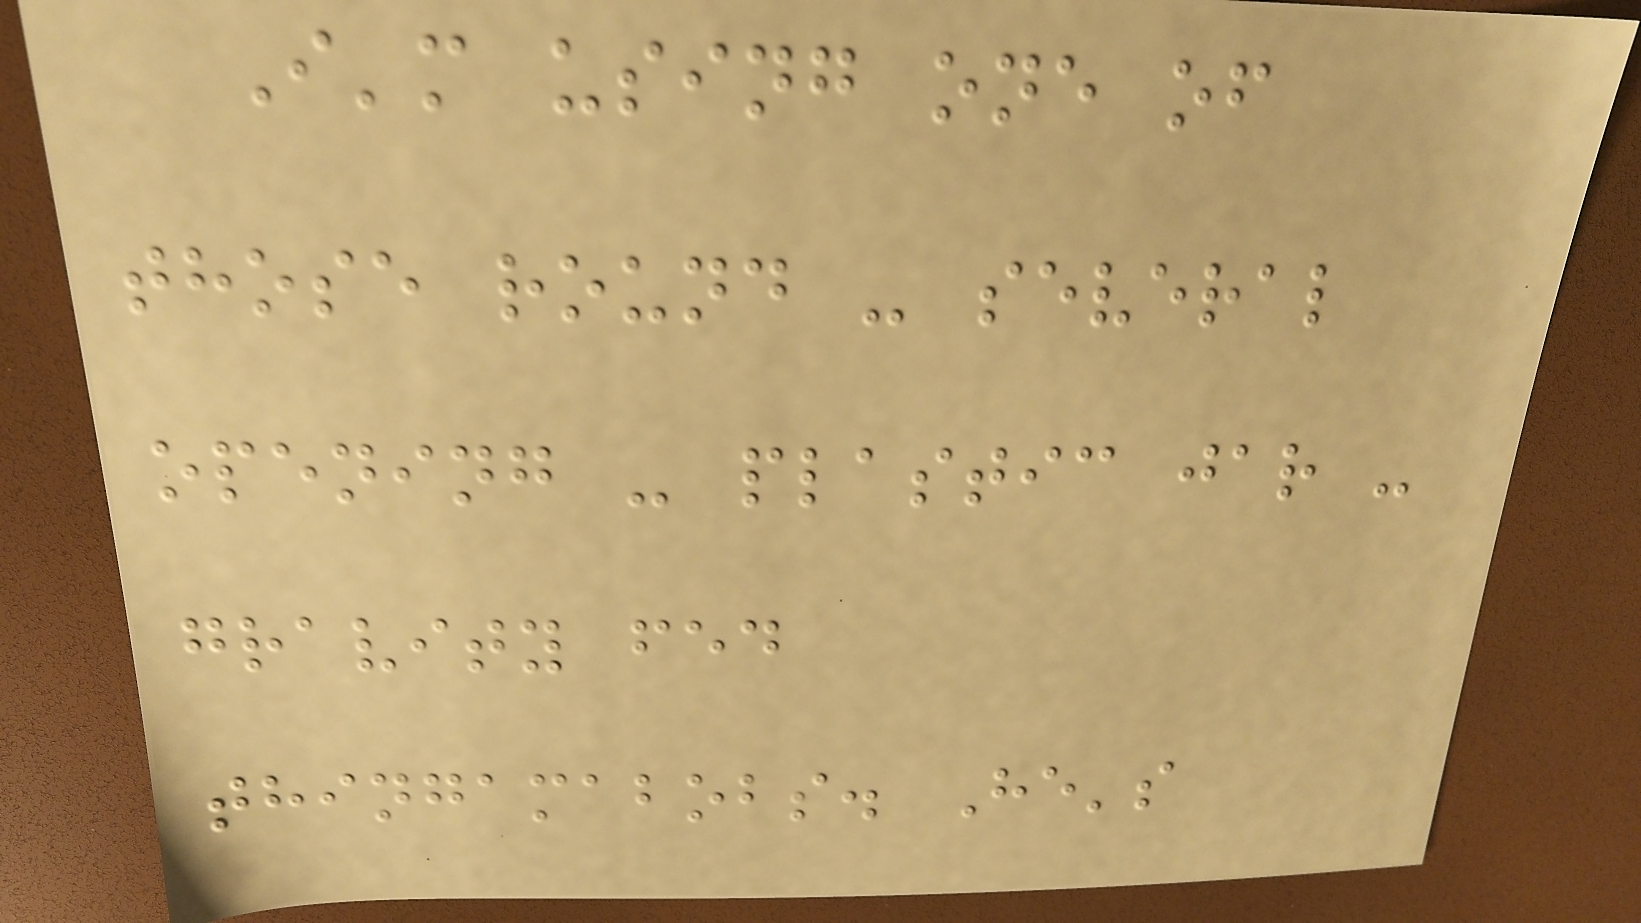I'm using one of
those round - several
opening - plastic jar -
gravity fed
thingamabobs. He's
